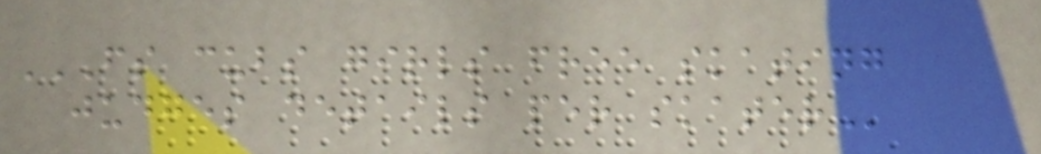FS CUBS GIRLS FREE SKATING
JUDGES DETAILS PER SKATER
